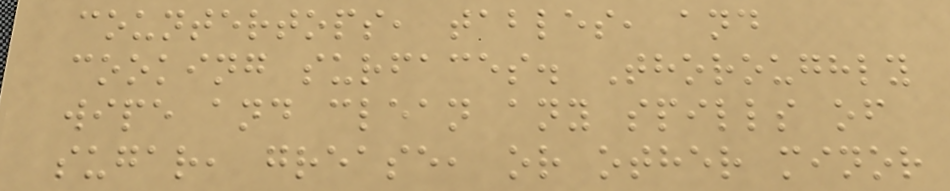countertops, tables, and
cooking surfaces. Thoroughly
wipe and clean any spills of
sugar, grease, or other minor
